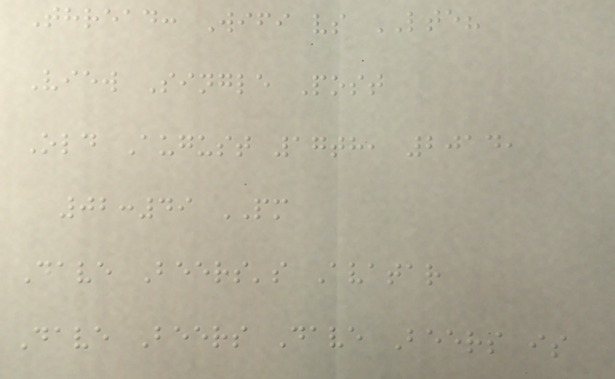Thread: Wifi vs LTE?
View Single Post
Old August 17th, 2014,
02:49 PM
Dave Beers's Avatar
Dave Beers Dave Beers is
